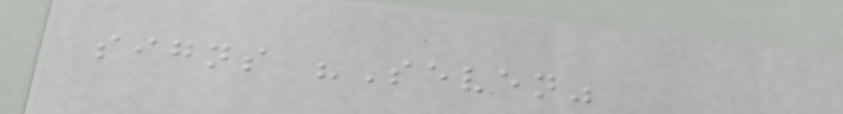signs "Seven"
